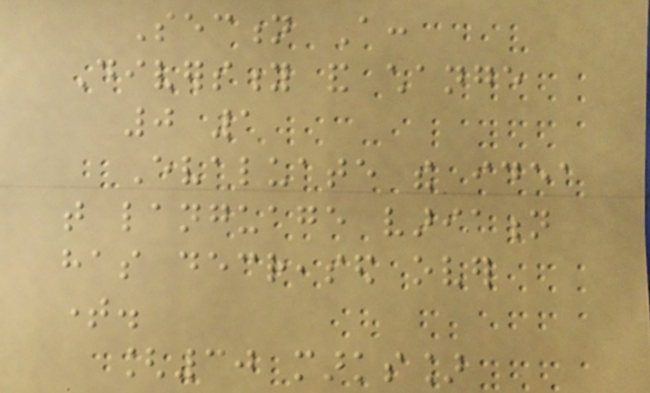Section A:
Diversity and change
0 1
Evaluate the idea
that language variation
has decreased over
time.
[30 marks]
